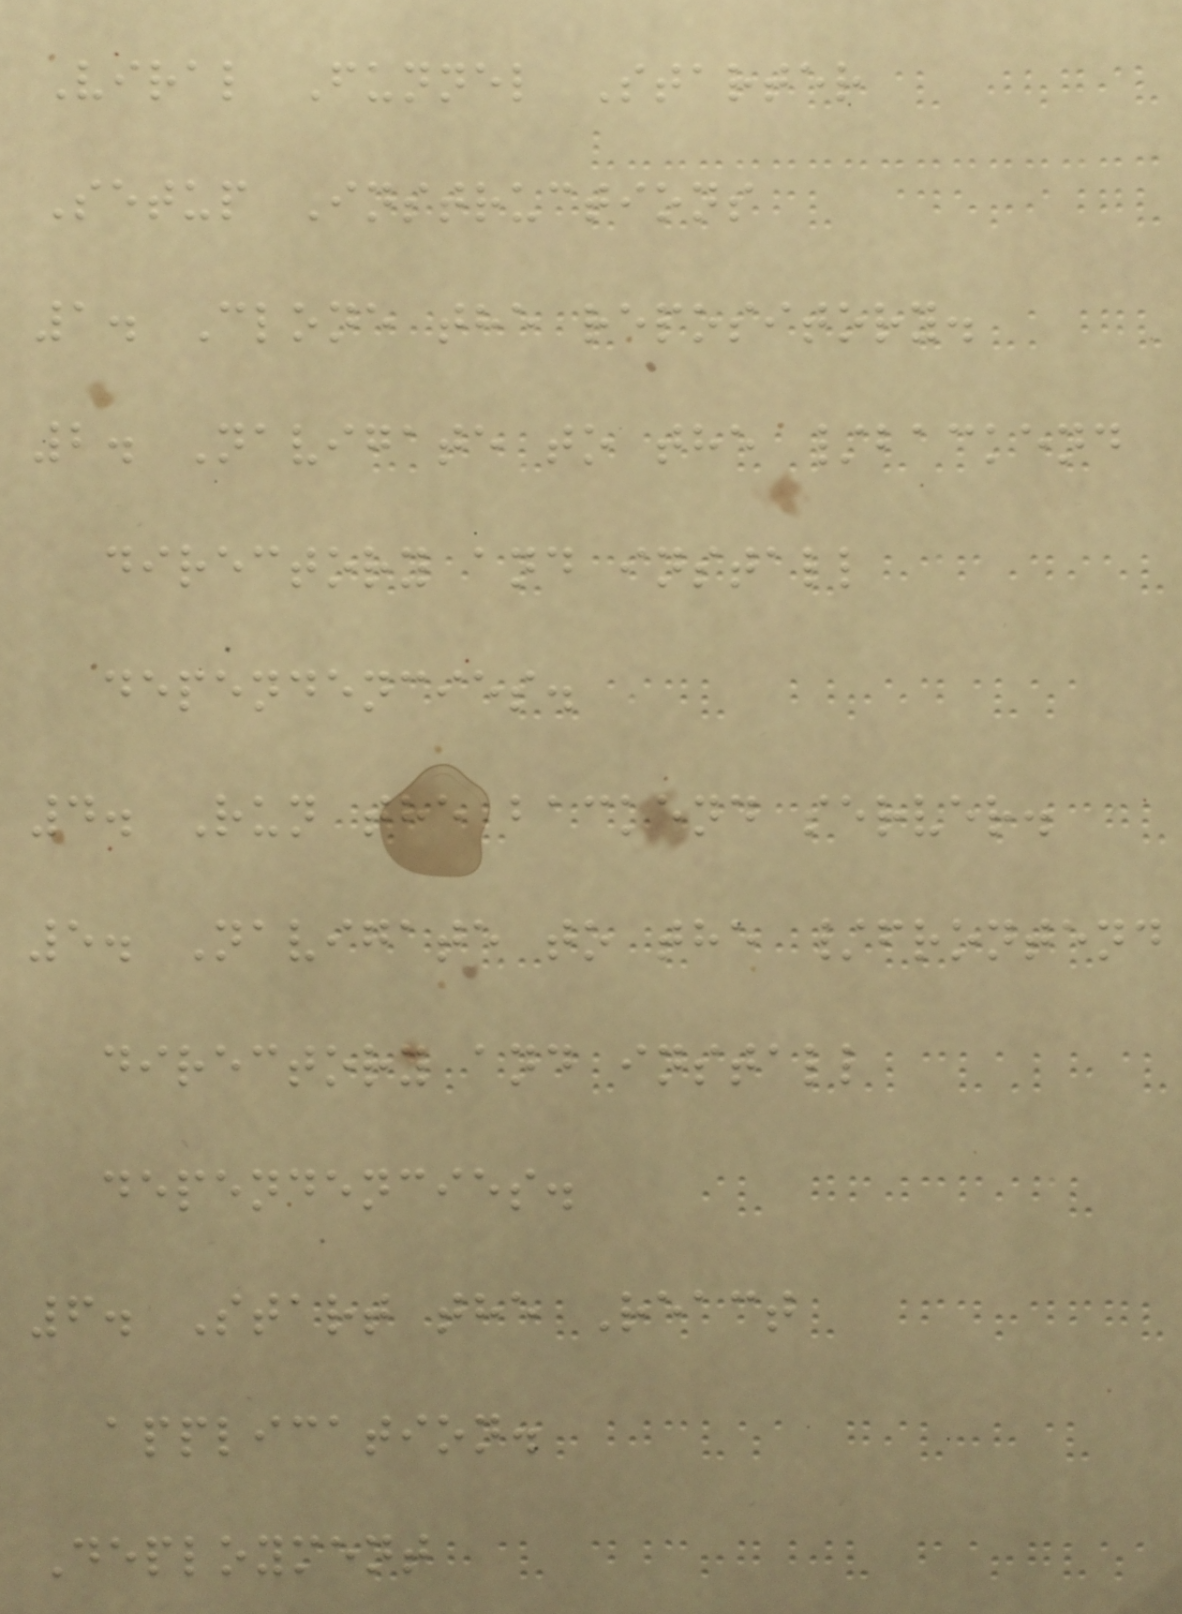Viral Funnel Starter
Setup Instructions
1. Clone the repository.
2. Navigate to the /backend
directory and install
dependencies.
4. Run the backend server.
5. Navigate to the /frontend
directory and install
dependencies.
6. Start the React
application.
Deployment
